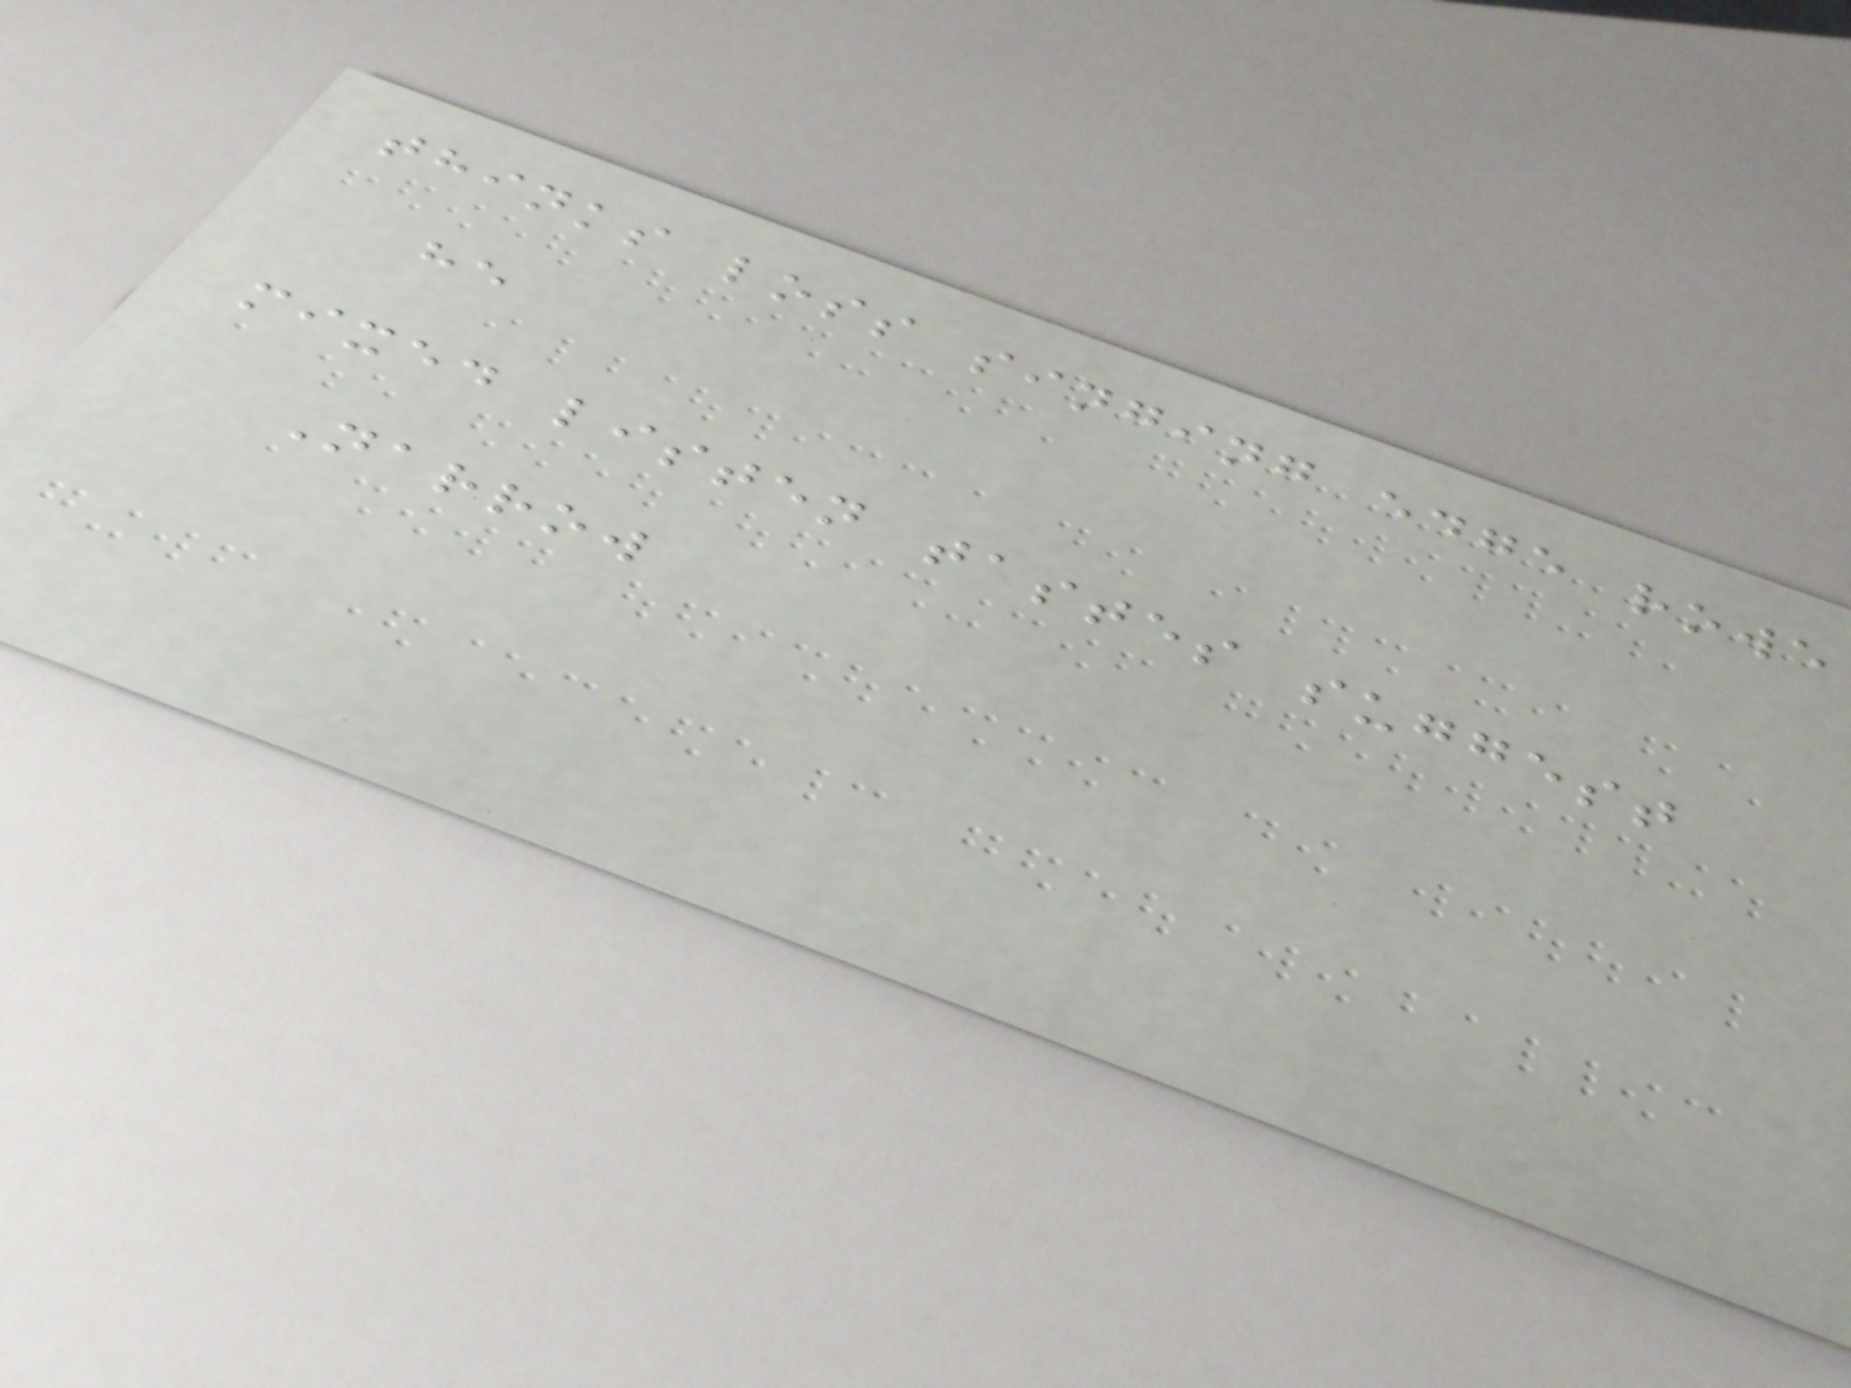thinks loss singing edge rowe
he
mixed listen tastes suggest
Narrow
